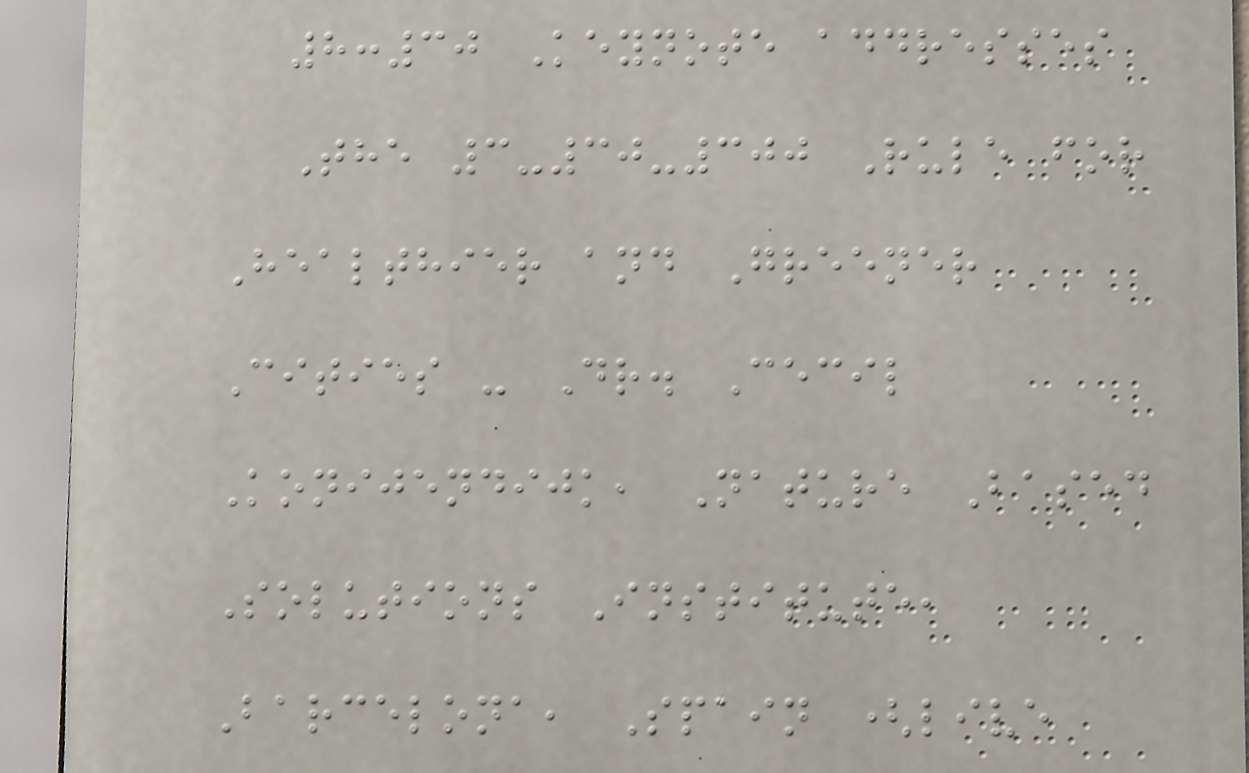8:30 Keynote addresses
The 3-30-300 Rule for
Healthier and Greener
Cities - Dr. Cecil
Konijendijk, Nature Based
Solutions Institute,
Barcelona, Spain (live
